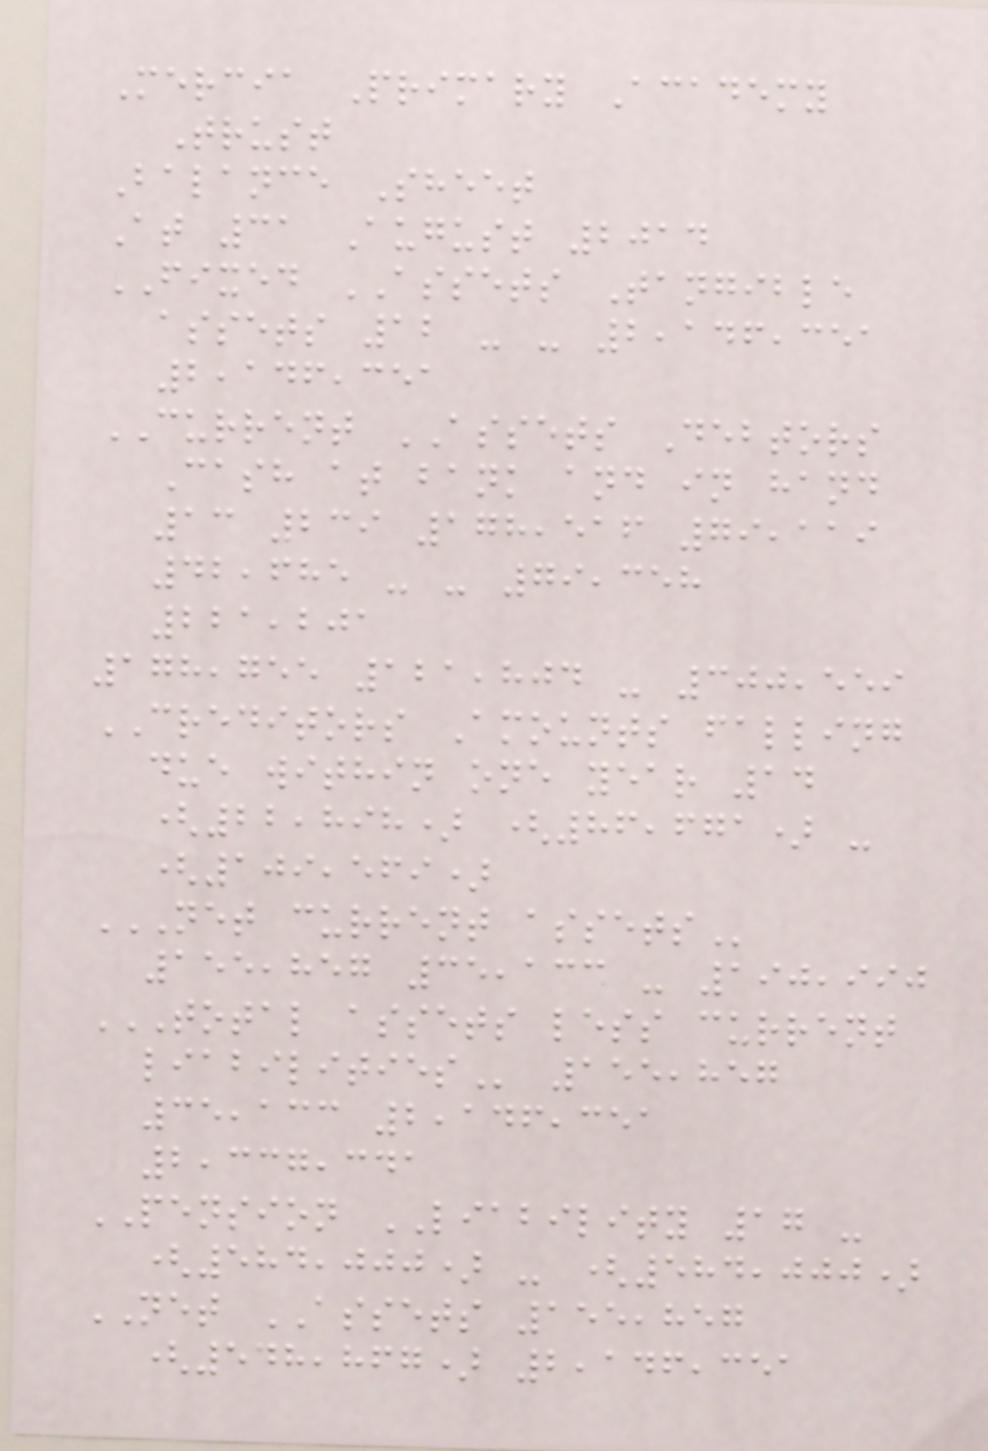Mercia Primary Academy
Trust
Balance Sheet
At 31 August 2014
FIXED ASSETS Tangible
assets 12 - - 2,146,351
2,146,351
CURRENT ASSETS Debtors
Cash at bank and in hand
13 239 178,516 79,119
42,685 - - 79,358
221,201
178,755 121,804 - 300,559
CREDITORS Amounts falling
due within one year 14
(22,898) (86,671) -
(109,569)
NET CURRENT ASSETS
155,857 35,133 - 190,990
TOTAL ASSETS LESS CURRENT
LIABILITIES 155,857
35,133 2,146,351
2,337,341
PENSION LIABILITY 17 -
(584,000) - (584,000)
NET ASSETS 155,857
(548,867) 2,146,351
